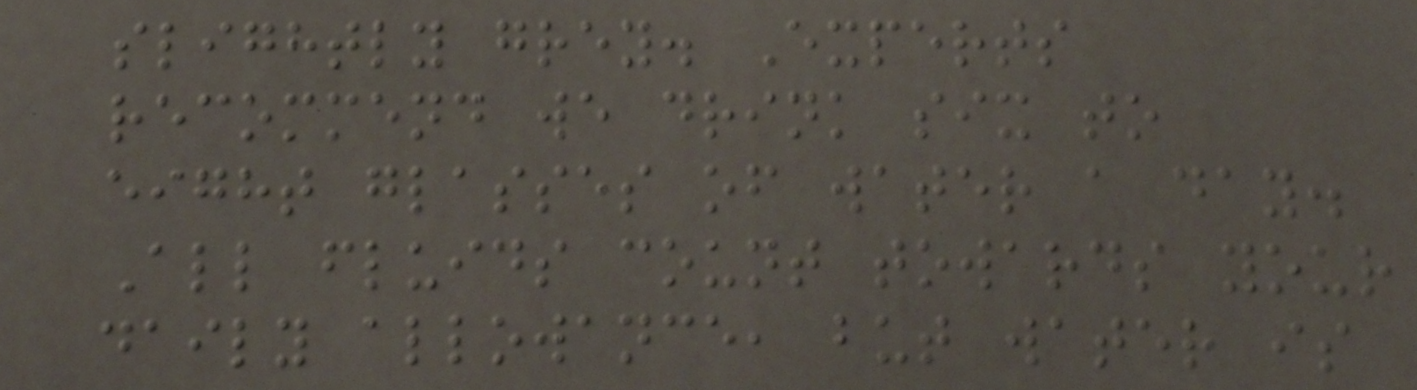slightly grey. Experts
recommend we drink six to
eight glasses of water a day.
All fluids count towards your
daily allowance, but water is
